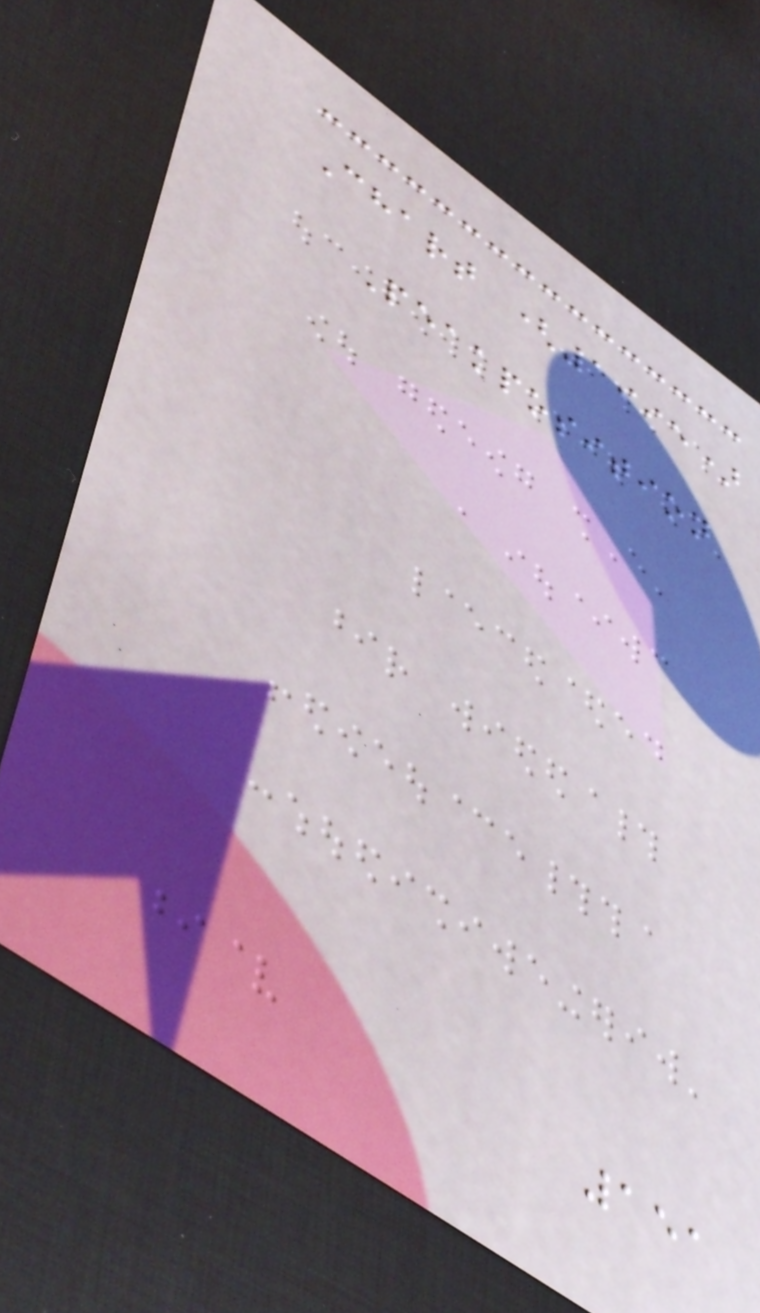Chart (1995)
Peakposition
151
